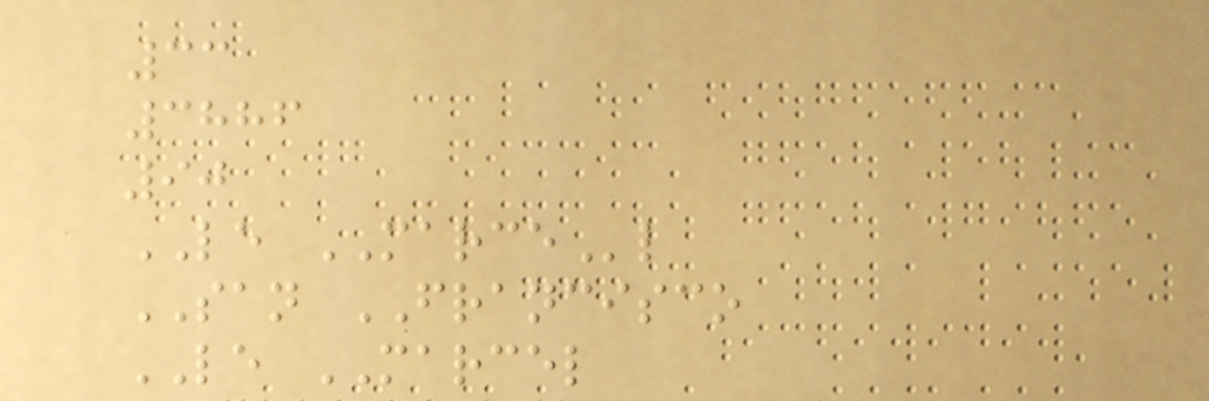33
3886
90
LE MARCEl
SAN FRANCISCO
LE MARCEL
